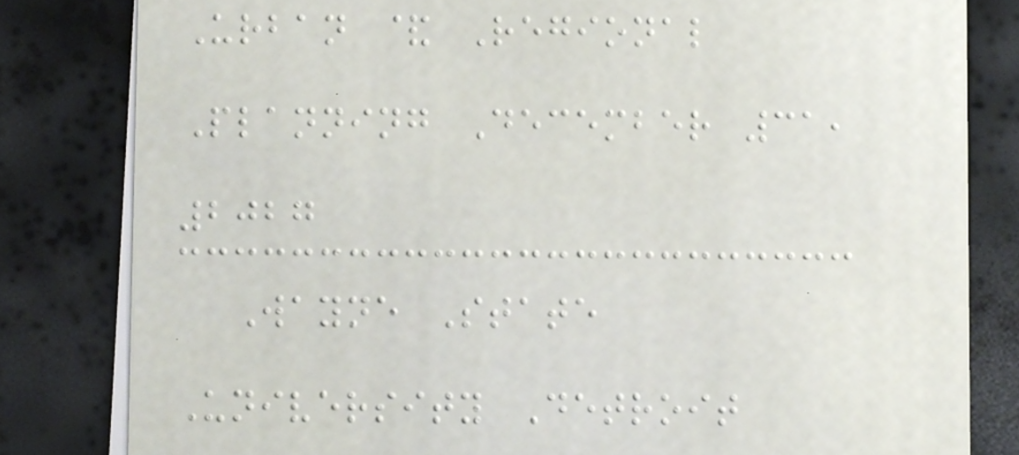Urban & Regional
Planning December 31,
2027
Wayne State
University Detroit
